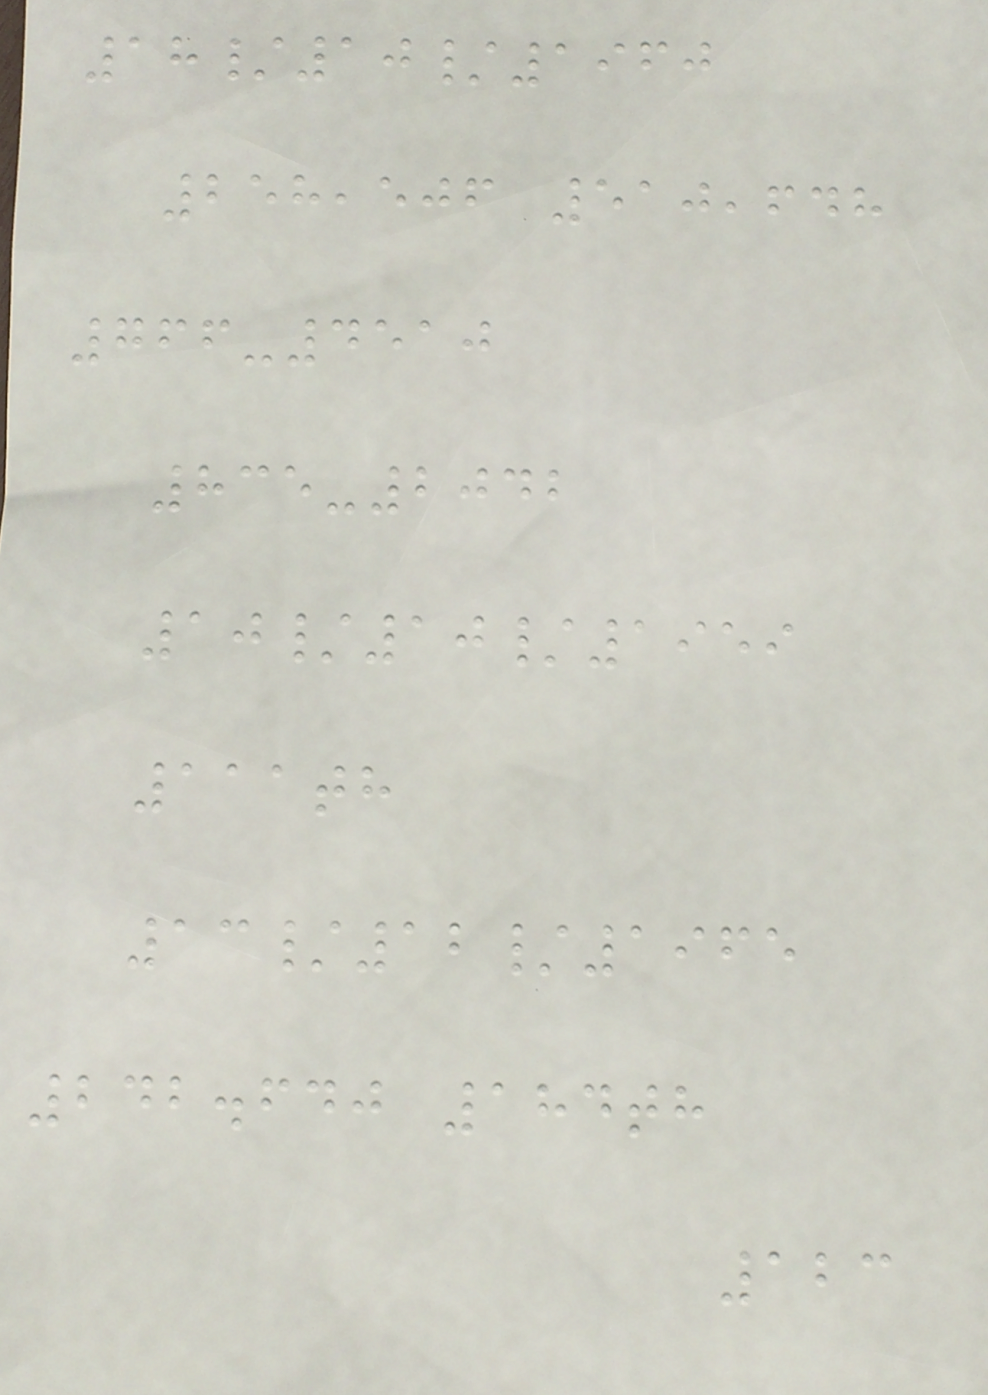18/10/1960
258,506 510,648
766-4510
835-2042
10/10/1959
111th
13/12/1965
242.640 184th
123
